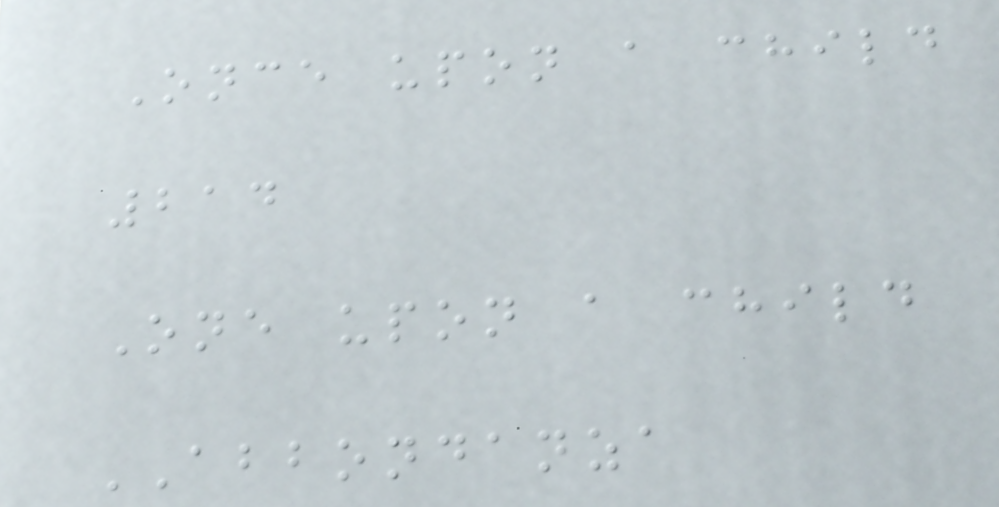Once upon a child
214
One upon a child
ABBONDANZA
